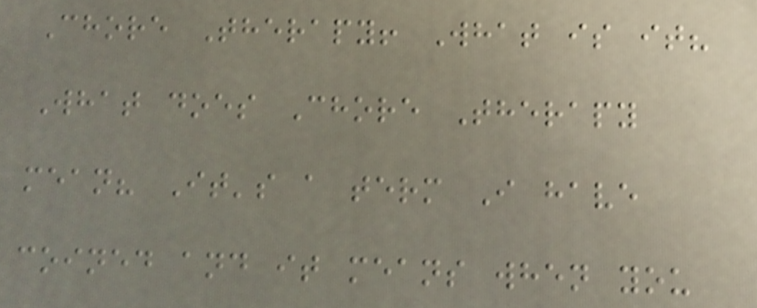Chore Therapy! What is it?
What does Chore Therapy
mean? It's a term I have
coined and it means when you
